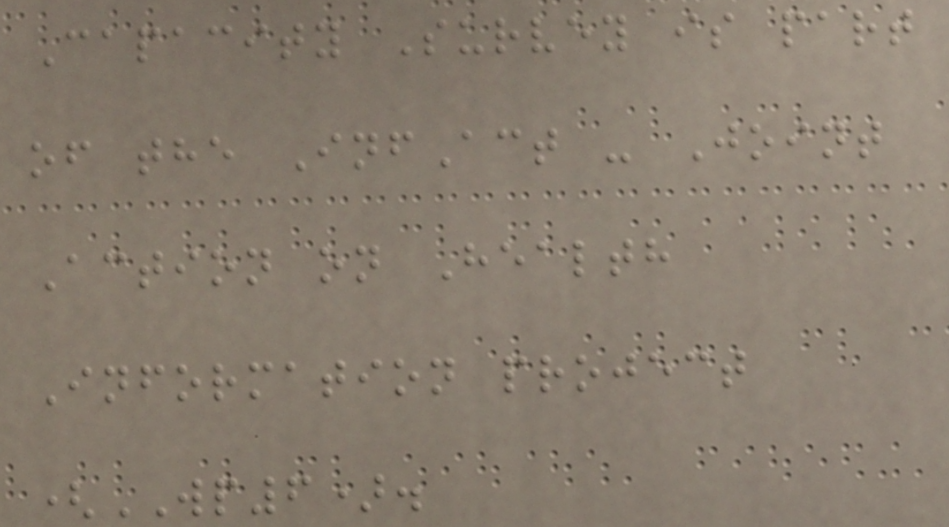Capacity Survey is part
of the InfAct - Joint
Action on Health
Information project
(WP6).
